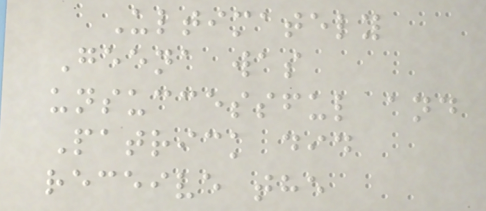Ultimately
Geena was
unsuccessful and
Patrick did
receive the
